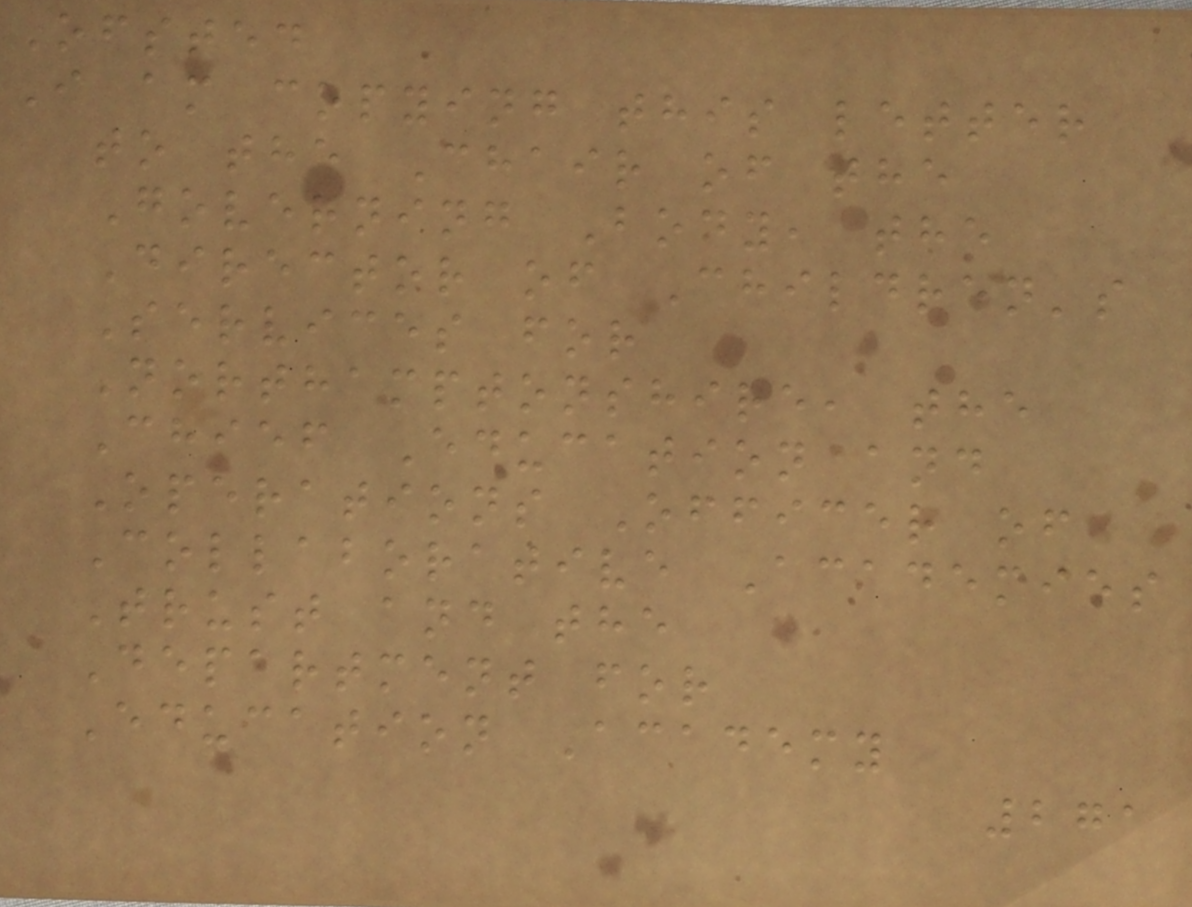Ofsted
I am copying this letter
to the Chair of the
Governing Body, the
Director of Children's
Services for
Northamptonshire, the
Chief Education and
Operations Officer of
Collaborative Academies
Trust and the
Department for
Education Academy
271
